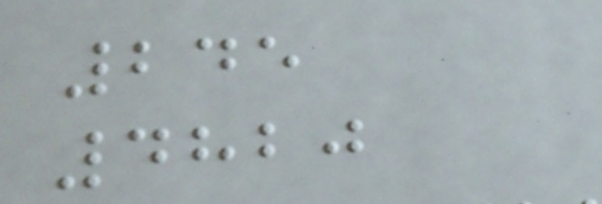245
4820
